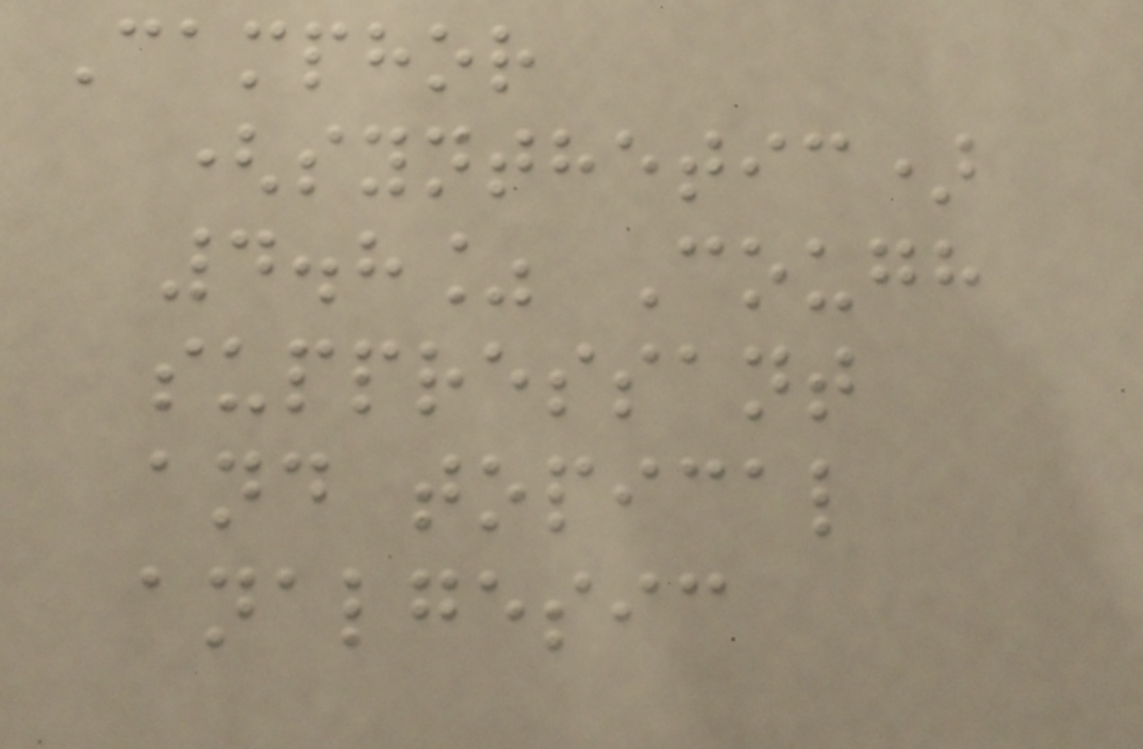Camphor
(synthetic)
4.8% Cough
suppressant
and topical
analgesic
